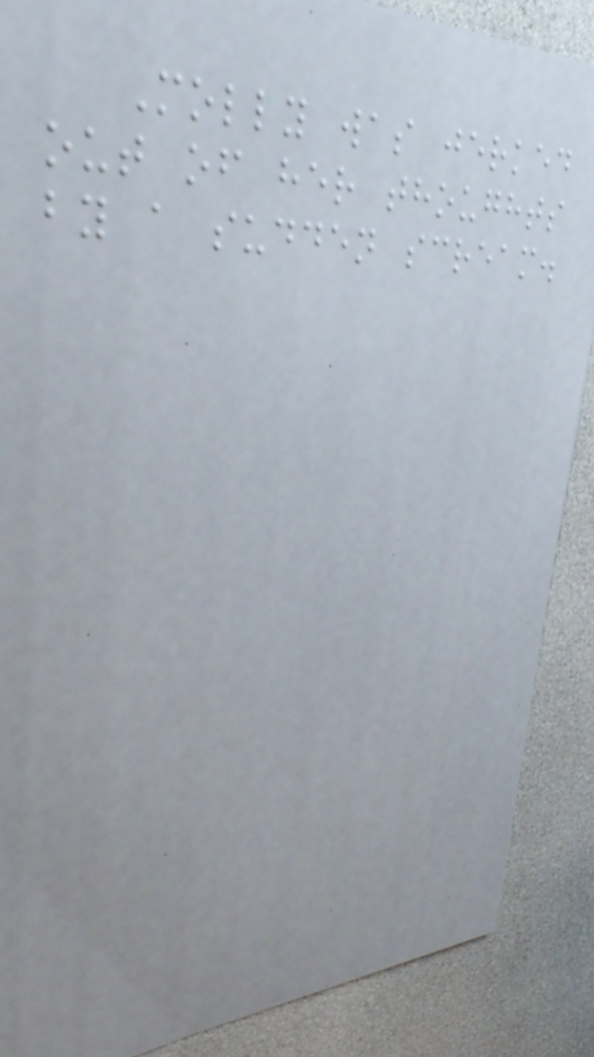Molly was jerked
out of her thoughts
by a sudden scream.
